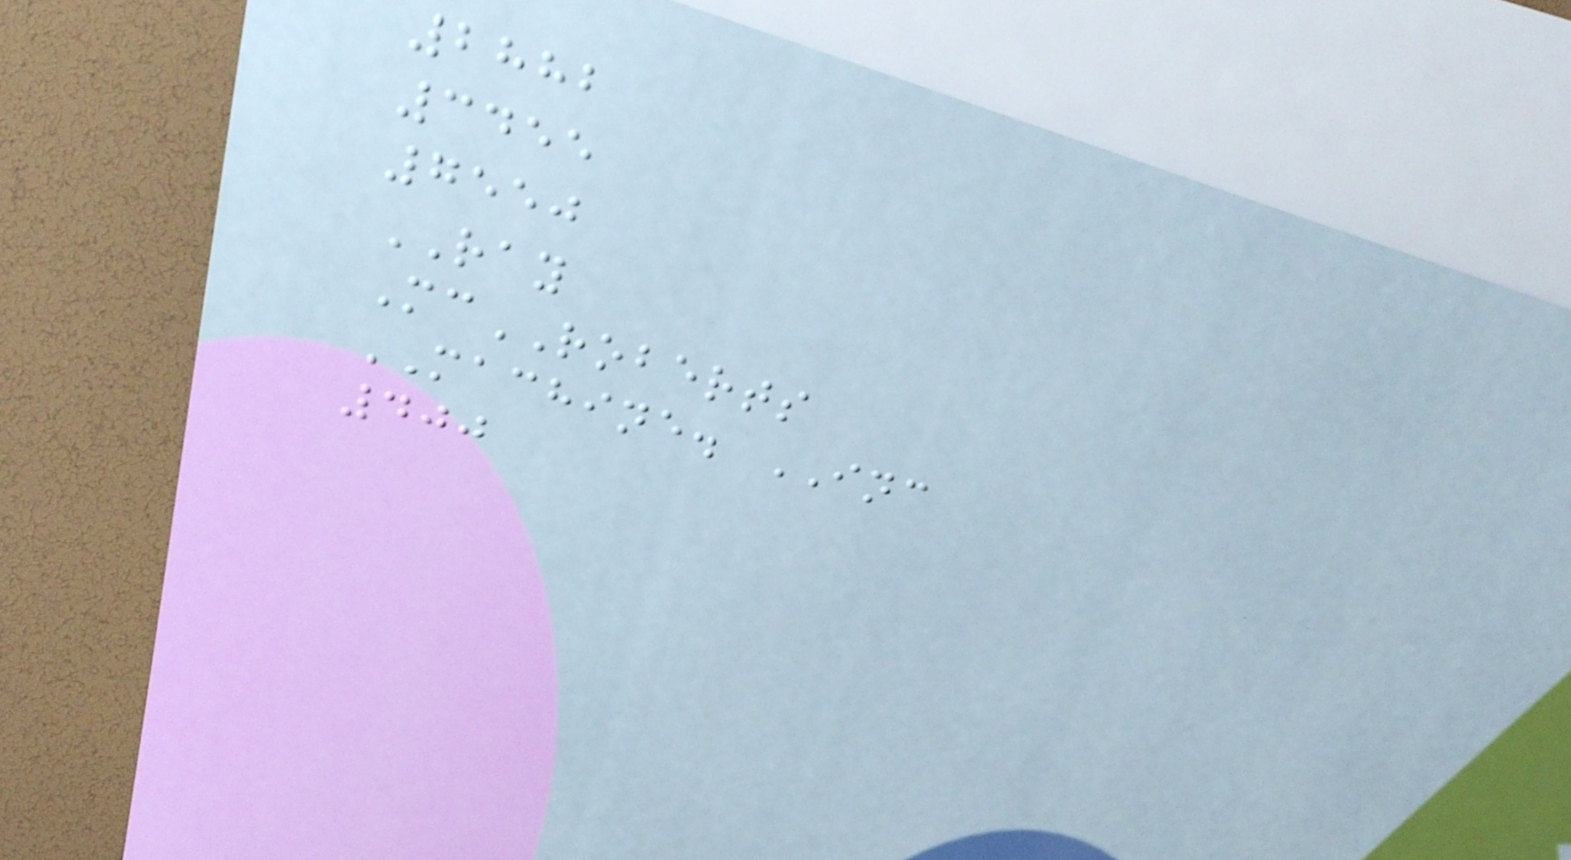2882
3455
7550
RAY
McROBERTS
MACHINE. INC
400
